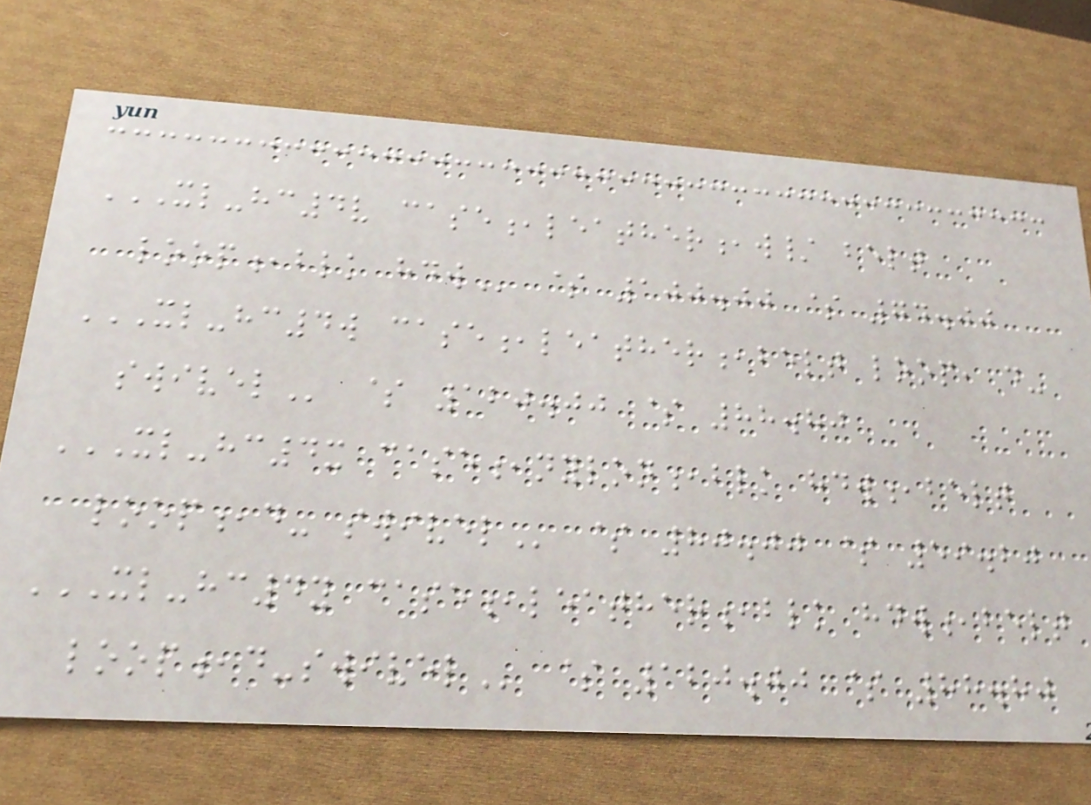XL-HC4V CASE,LEATHER,W/ BELT
LOOP,BLK HDW $ 100.00 $ 74.00
XL-HC4W CASE,LEATHER,BELT LOOP, D-
SWIVEL $ 120.00 $ 88.80
XL-HC4X CASE,NYLON,BLK HDW,BELT
LOOP,D- SWIVEL $ 80.00 $ 59.20
XL-HC4Y CASE,LEATHER,BLK HDW,BELT
LOOP,D-SWIVEL $ 120.00 $ 88.80
